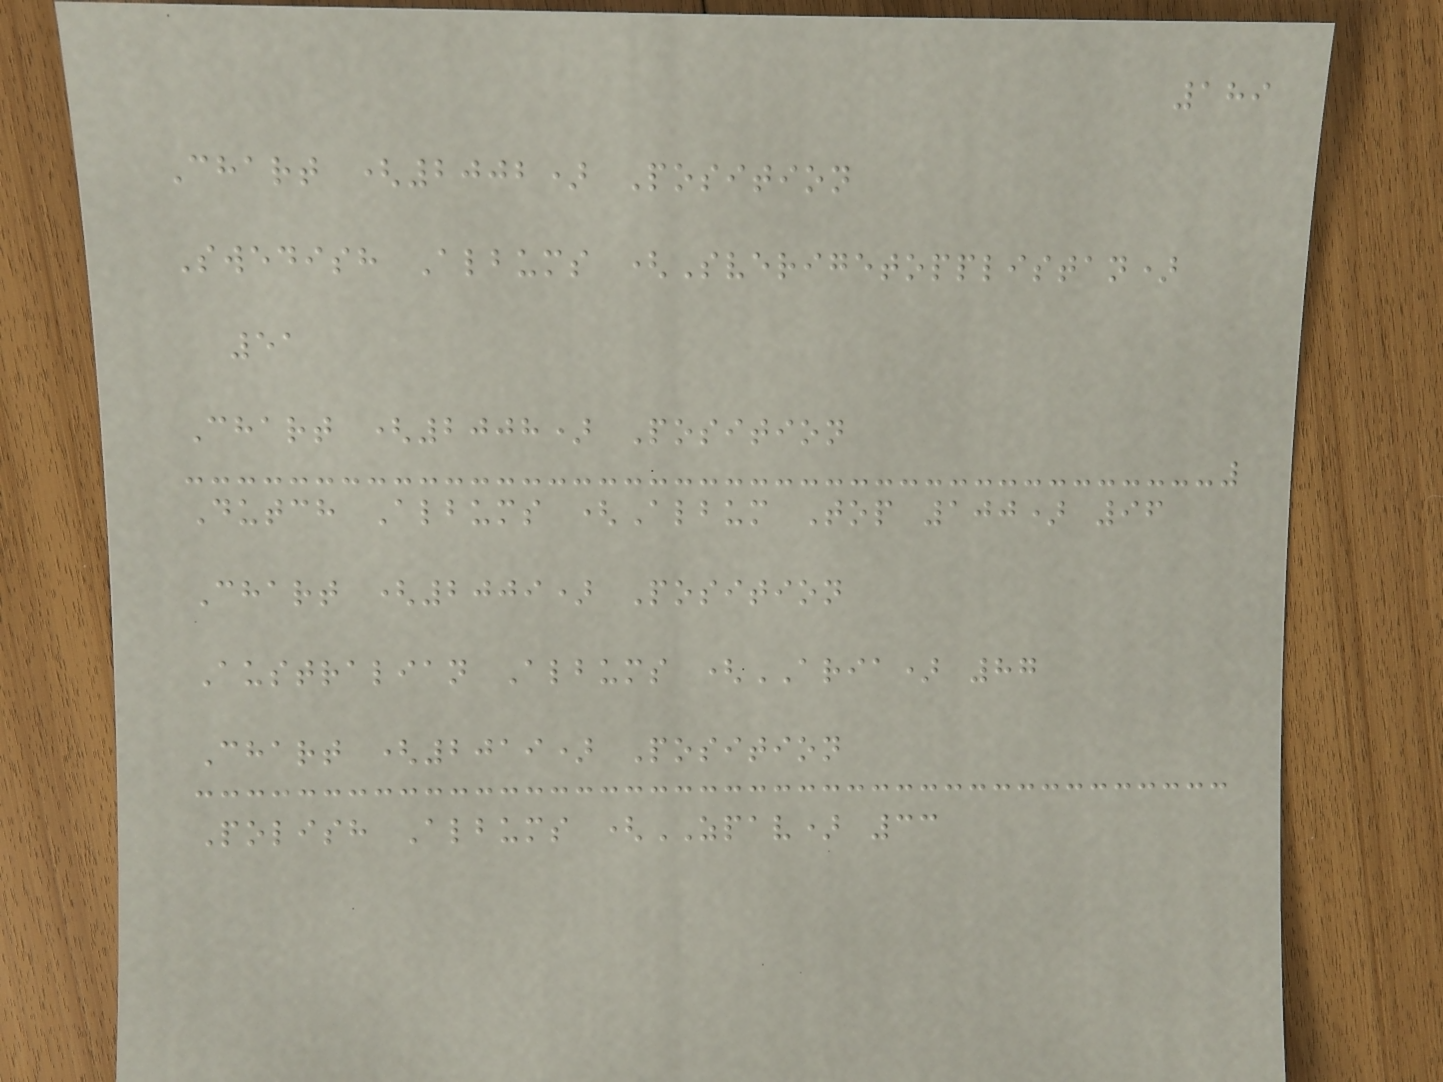189
Chart (2002) Position
Swedish Albums (Sverigetopplistan)
51
Chart (2008) Position
Dutch Albums (Album Top 100) 96
Chart (2009) Position
Australian Albums (ARIA) 87
Chart (2019) Position
Polish Albums (ZPAV) 33
